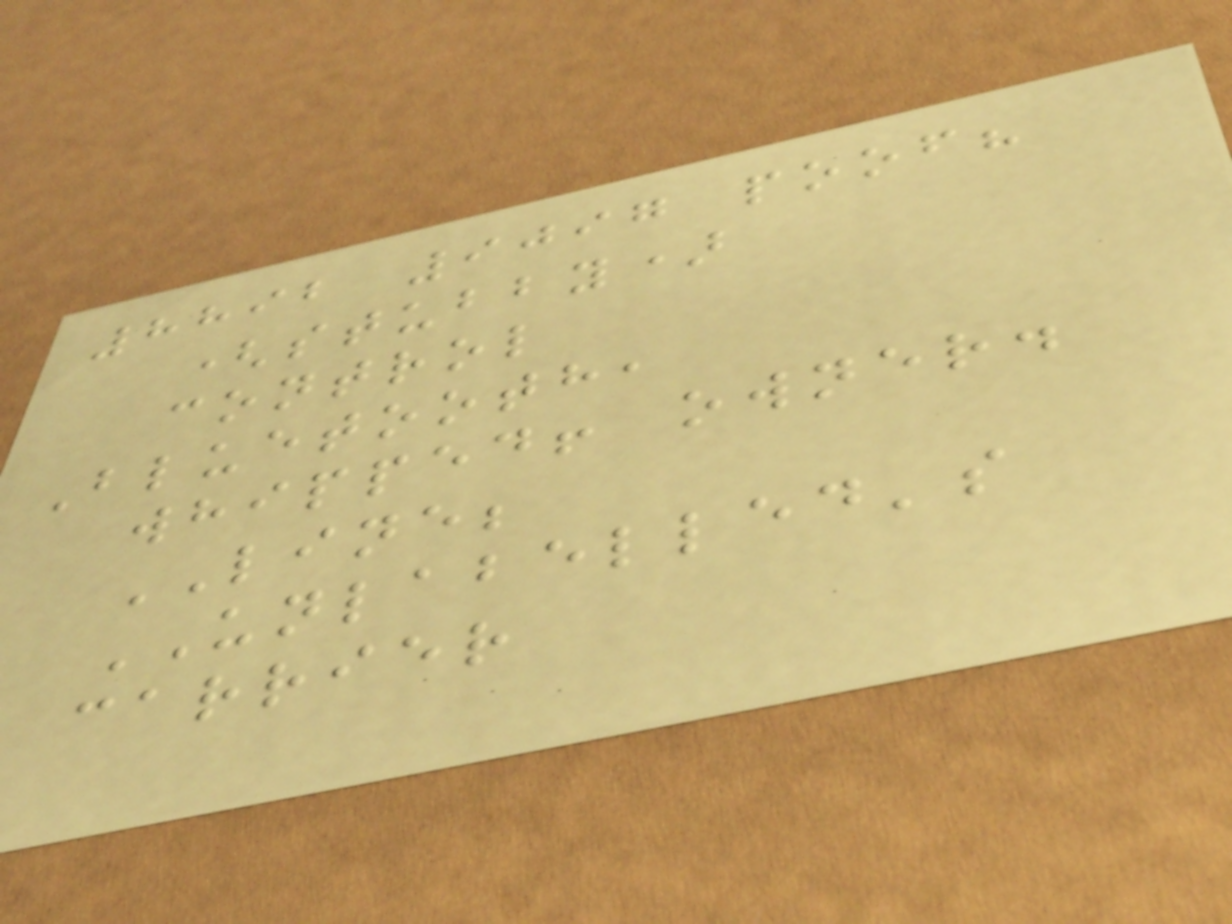8892 9097 poof?
(stubby)
control
Bluetooth,
whipped! owner.
LINE;
UNLABELLED's
carrier
